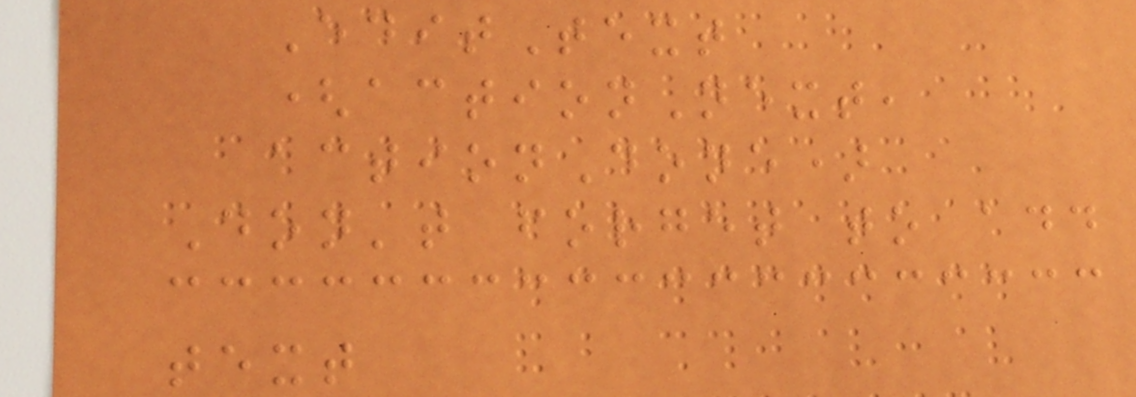EditText
(actionNext,
actionDone)
Don't forget to add
text
